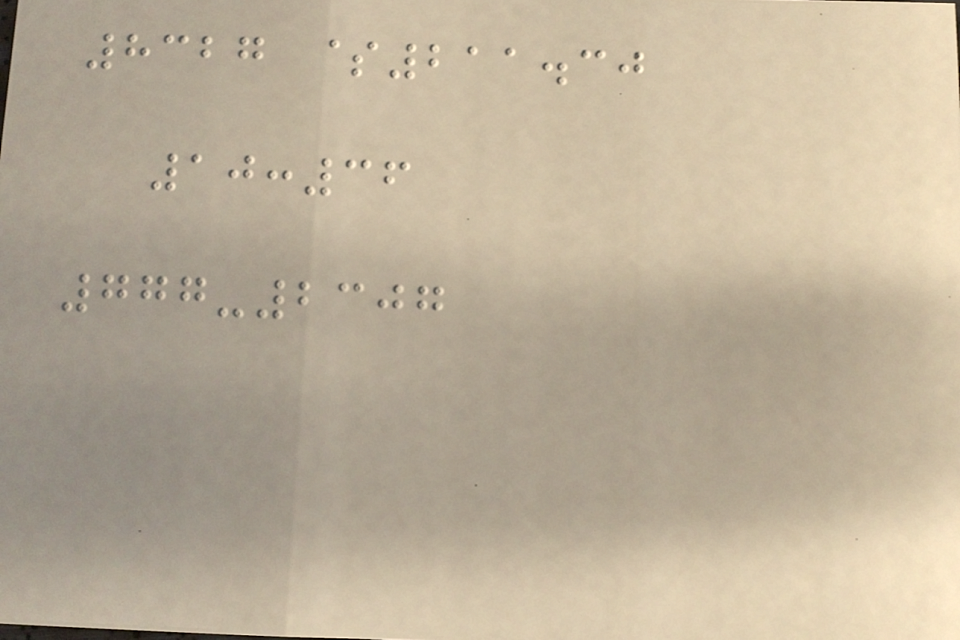8327 $211.30
10:36
777-2307
